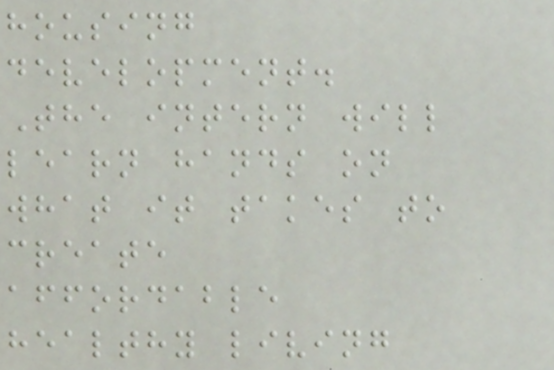housing
development.
The intern will
learn hands on
what it takes to
create
affordable
healthy living
